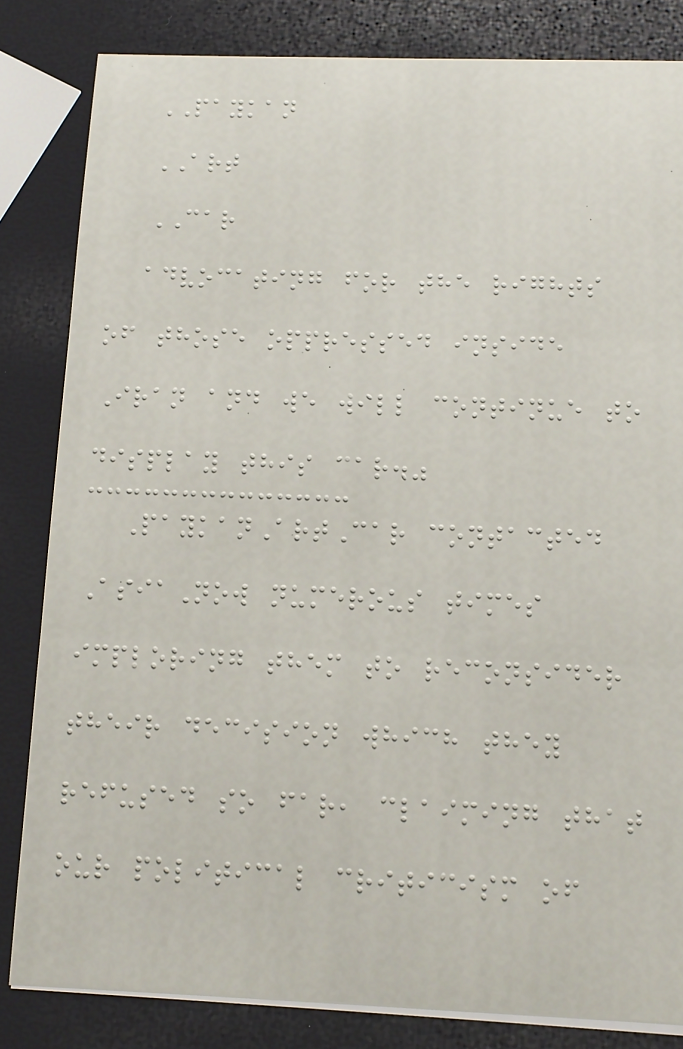PAYKAN
ART
CAR
advocating for the rights
of those oppressed inside
Iran and we will continue to
display this car."
PaykanArtCar contacted
AsiaNow numerous times
imploring them to reconsider
their decision which they
refused so far, claiming that
our political criticism of
